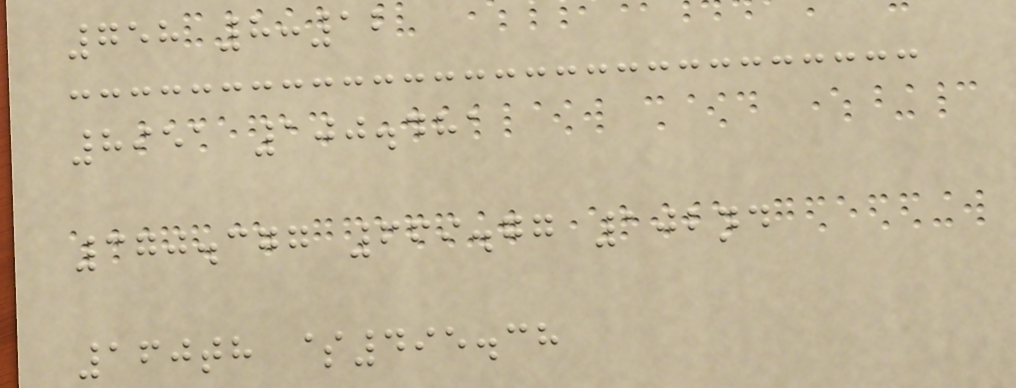758 8:12
8951 100.481
370.377 669.77 102nd
160th $495.38
